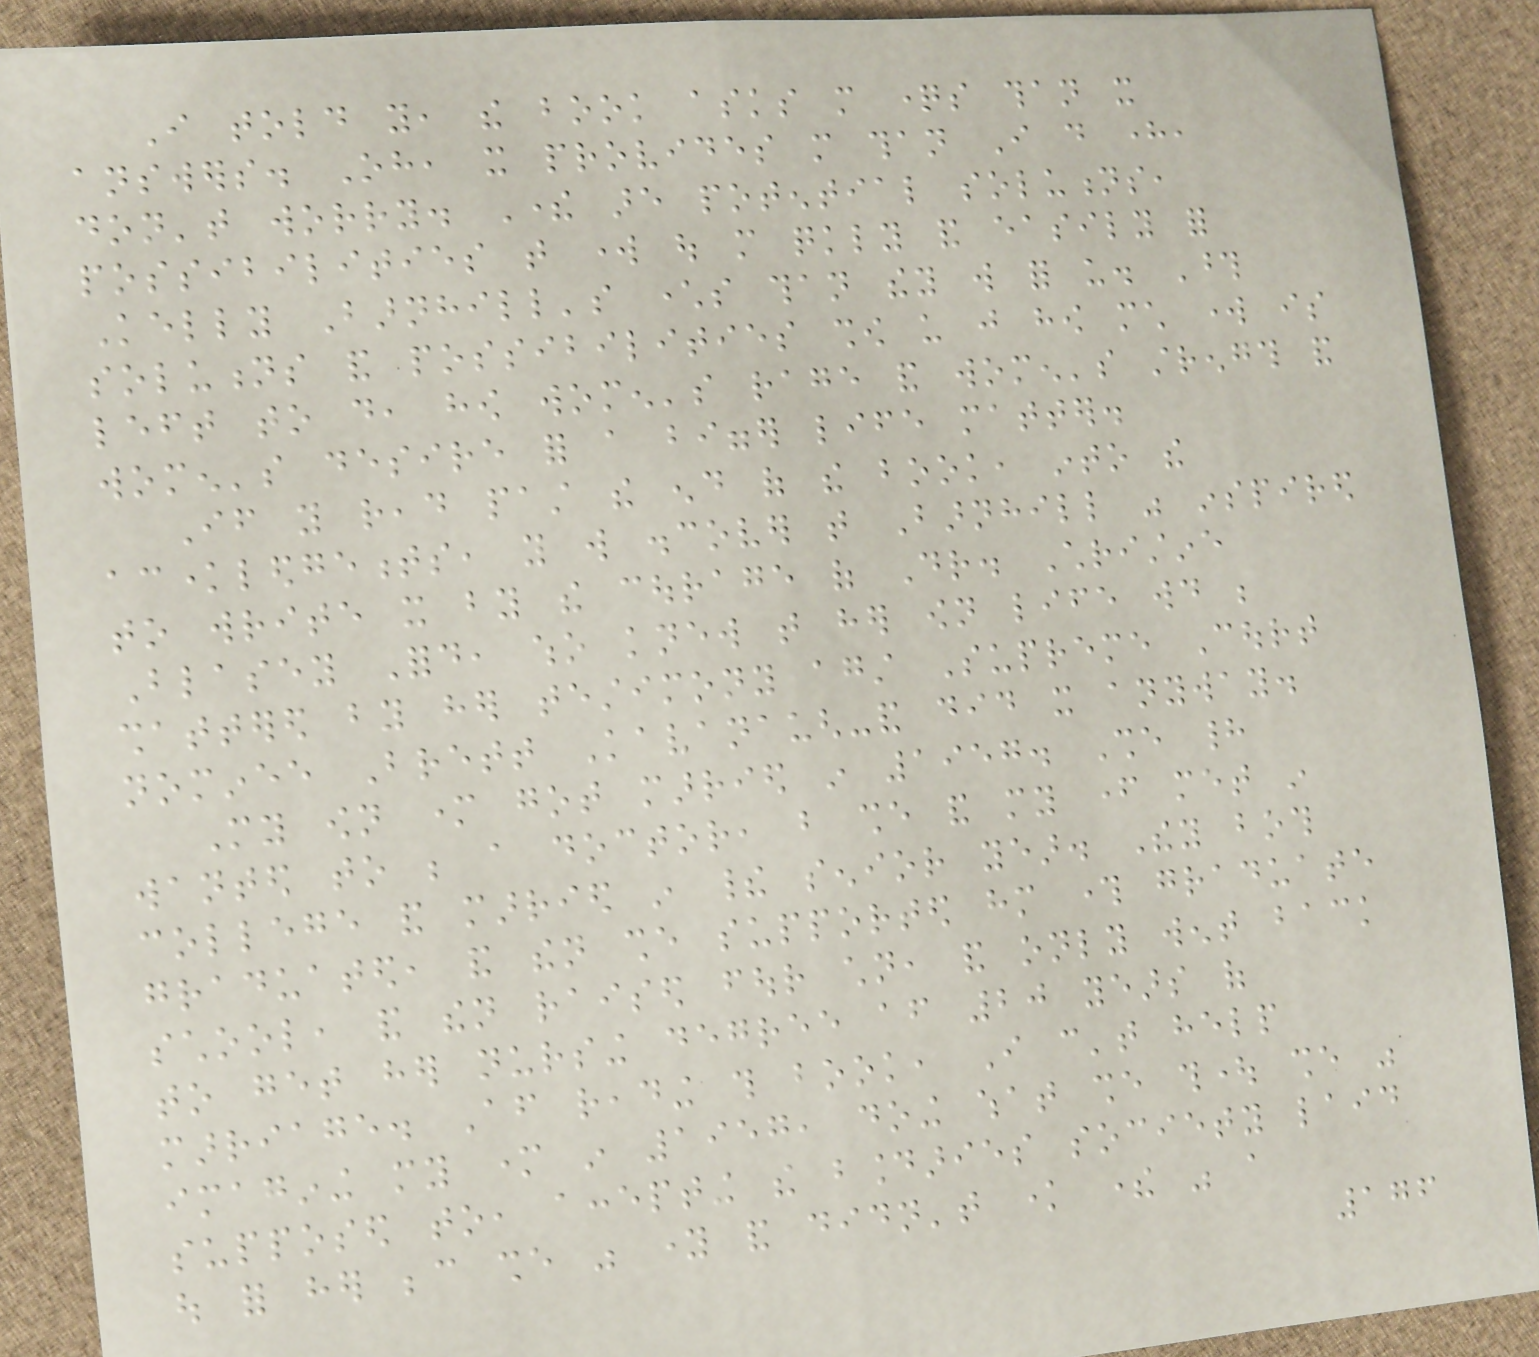I told you, the book asks more questions than it
answers. Oh, it provides more than I do here,
don't worry. There are potential solutions,
possibilities that work out more quickly and easily for
Kelly Barnhill's characters than they will for us. Those
solutions and possibilities show us just how much work is
left to do, how women's rage and women's strength and
women's desire for a bigger life matter.
If you read past the end of the book, into the
acknowledgements, you will discover that Barnhill was inspired
to write it by the courage of Dr. Christine
Blasey Ford, who knew that her own life would be
shattered by her testimony against Supreme Court
nominee Brett Kavanaugh-and did it anyway.
My own mother got married in 1957. She had
wanted to be a doctor, but she and my father met in
college and married in their senior year. They both
graduated, and then she supported him through graduate
school, and then raised four children, and only went back
to get her nursing degree after 20 years of
marriage. After reading this book, I can't help
imagining my mother in 1957, doing what she thought she was
supposed to, accepting the boundaries society laid
out for her because she was young and didn't know there was a
176
